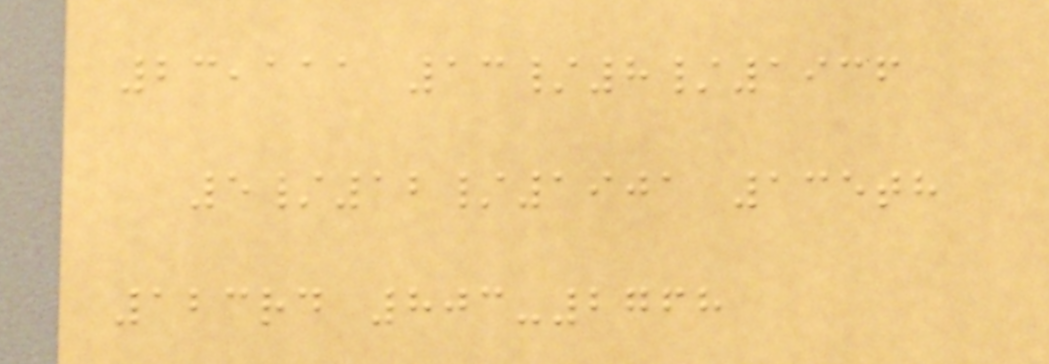23,111 13/8/1936
5/12/1901 135th
123rd 803-2768
